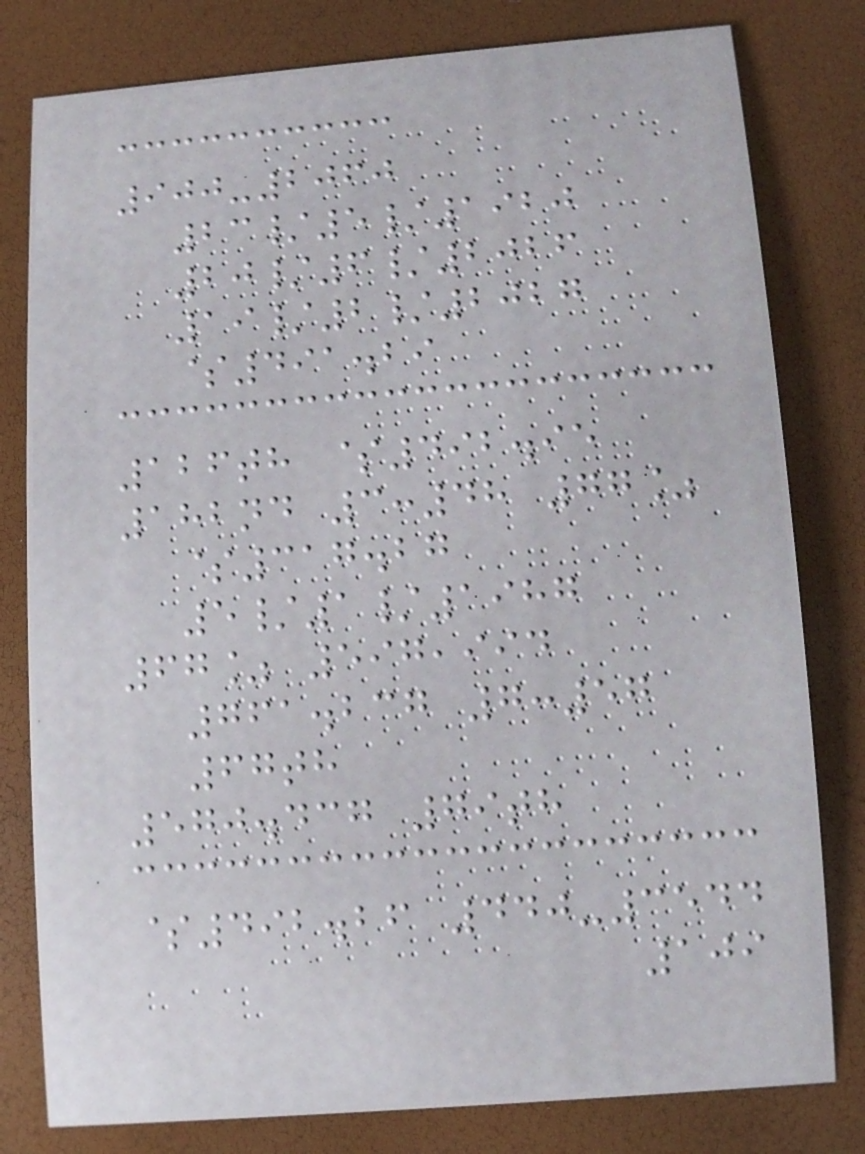900-2060
23/5/1920
20/6/2026
19/2/2027
$491.29
126th $492.95
182nd 3:48 77%
$317.27
5/1/1987
67% 597,994
761.237 7:57
67th
570.437 79th
$492.26 440-3544
109
